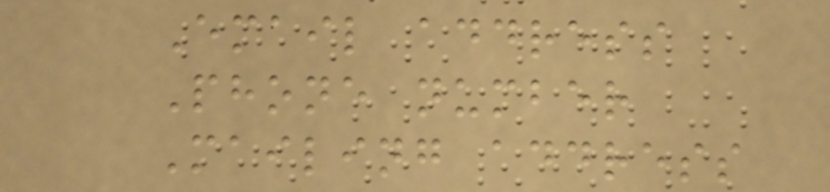Email address
Phone number
Mailing address
